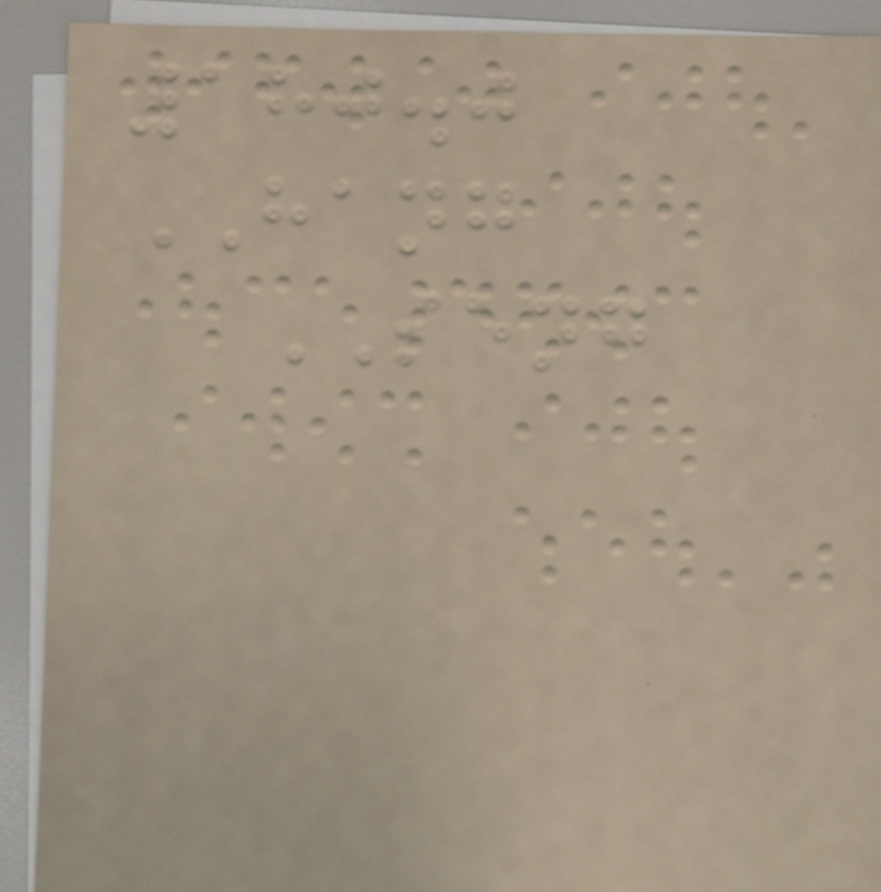180.0
HANG
SENG
